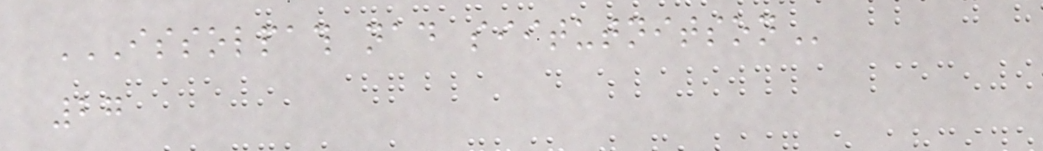ISSOLPATH NAD SIITUTNITSON
27
